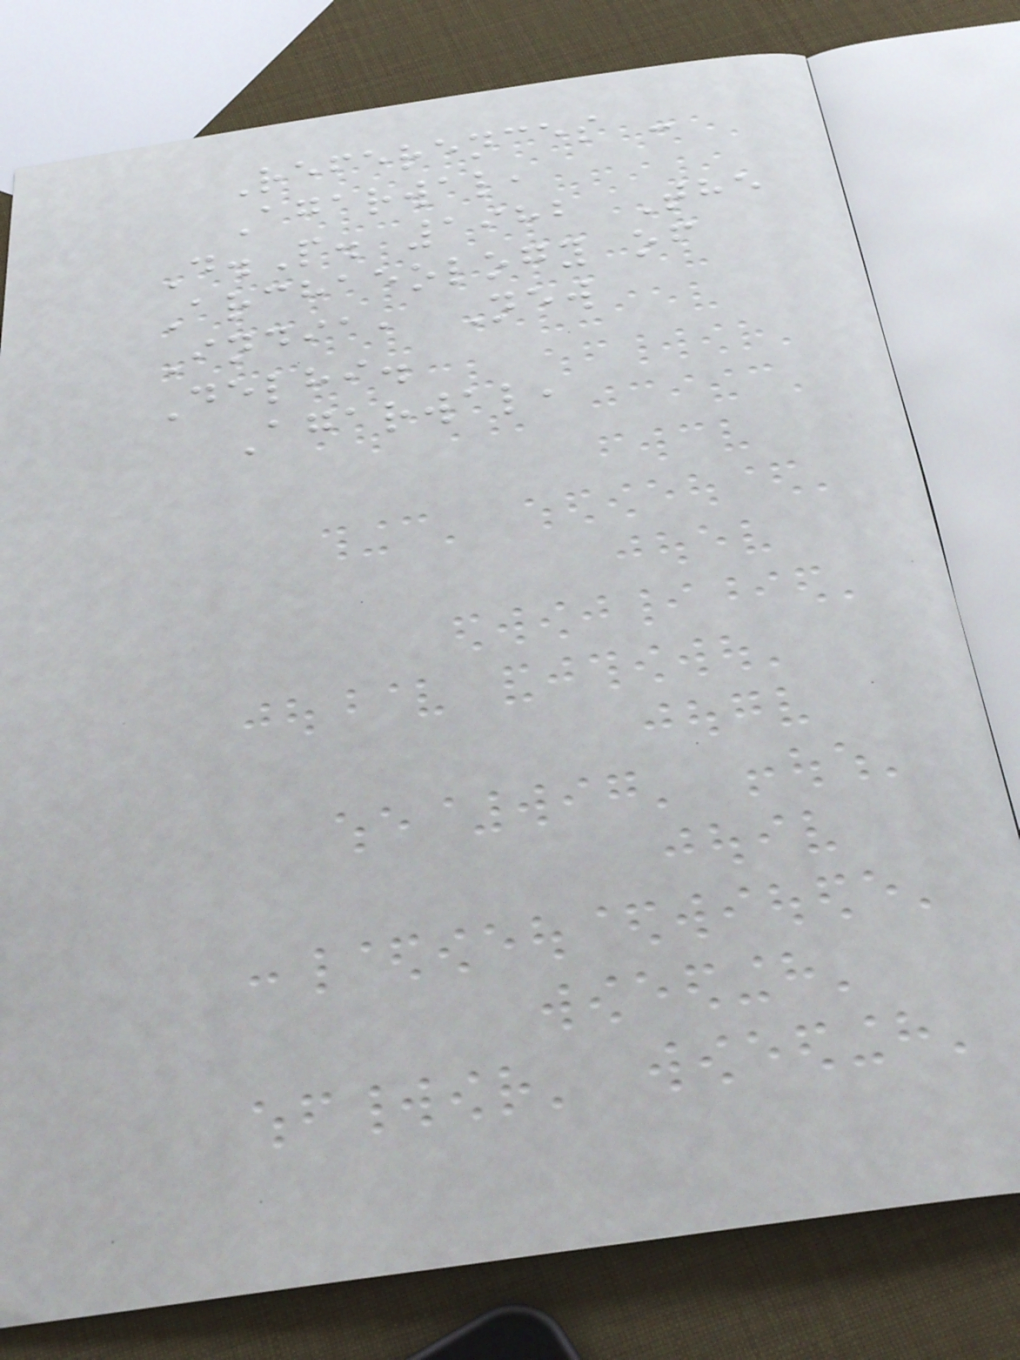References -
Agarwal,
D.P. 1982 The
Archaeology of
India, New
Delhi.
Agarwal,
